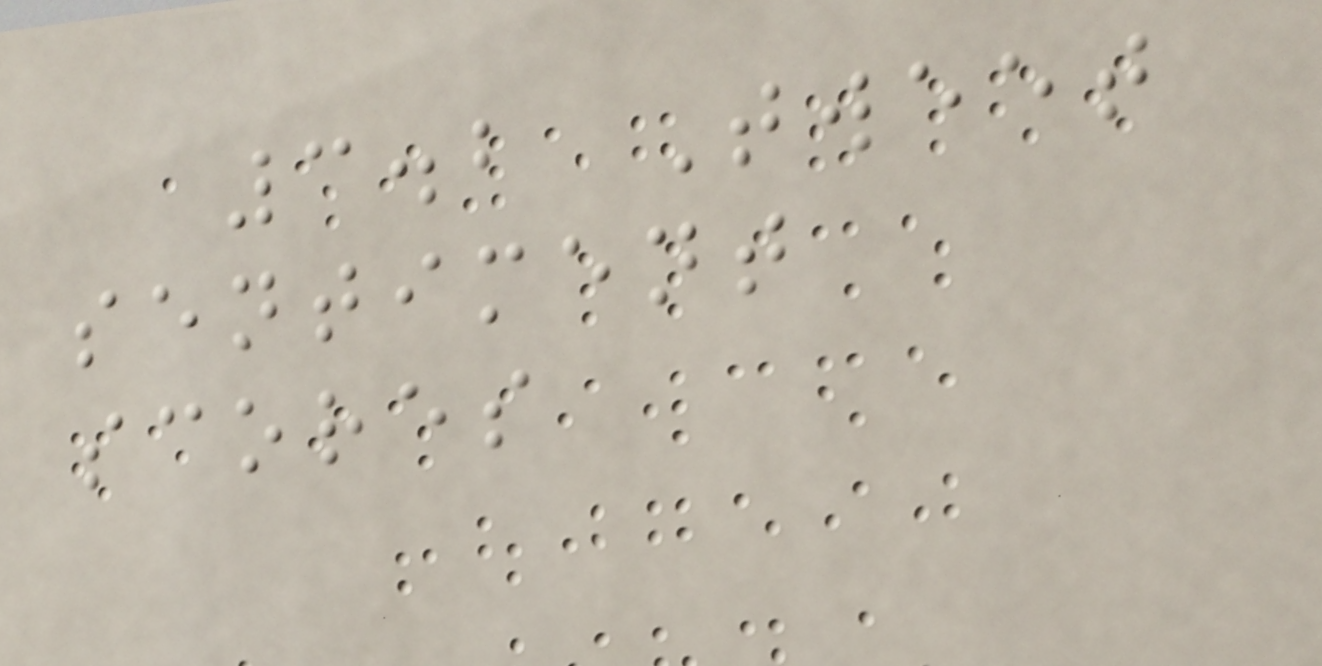3.2 Tweet
sentiment
scores
